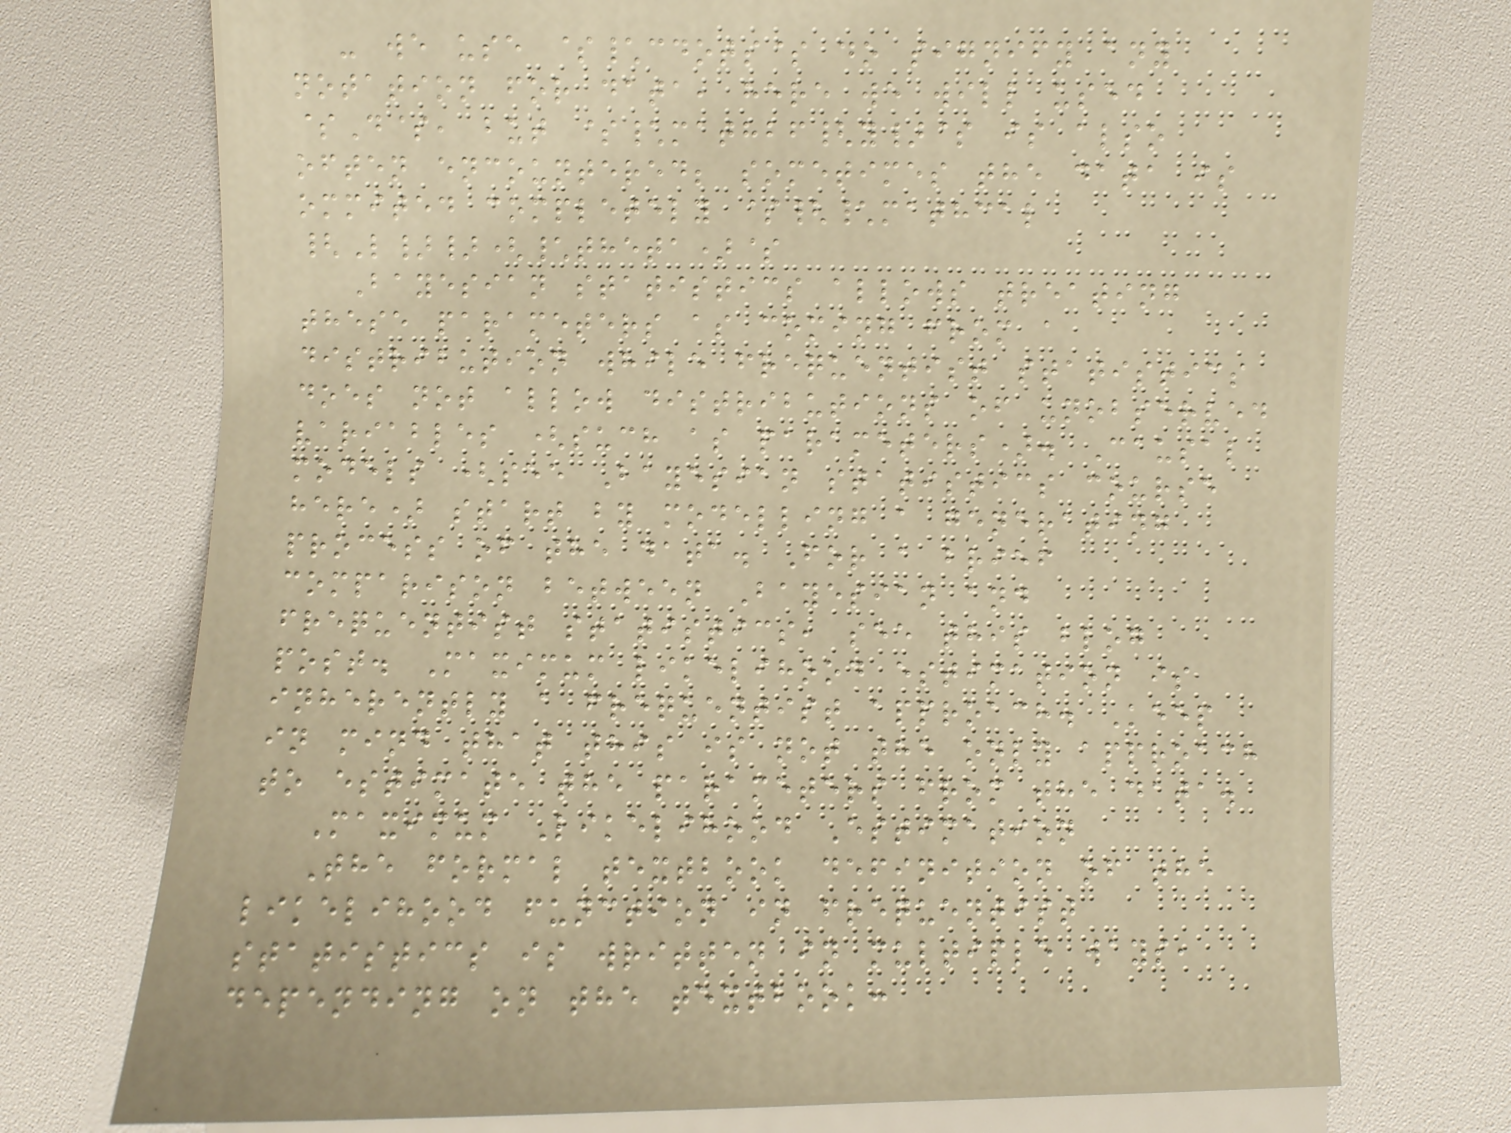- we use $\cdots$ do signify any
notation for data, here we will used
$D$, but $\mathbf{y}$ is also
often encountered; sometimes the data is
ommited completely ${\mathcal
{L}}(\theta)$
Bayesian statistics allows treating
these parameters as coming from a
distribution while frequentist statistics
does not allow distributions of unobserved
variables (such as parameters). Causal
models (see Bayesian statistics course
here) start by modelling a generating
process of the data. For a brief
comparison between Bayesian and
frequentist statistics, see this blog
post. Maximum likelihood estimation is
inherently a frequentist approach. Keep
in mind that this is not the only approach
to estimate the parameters from the data.
Maximum Likelihood Estimation
The formal textbook definition of the
likelihood function in frequentist
statistics is written in multiple ways,
depending on the textbook:
